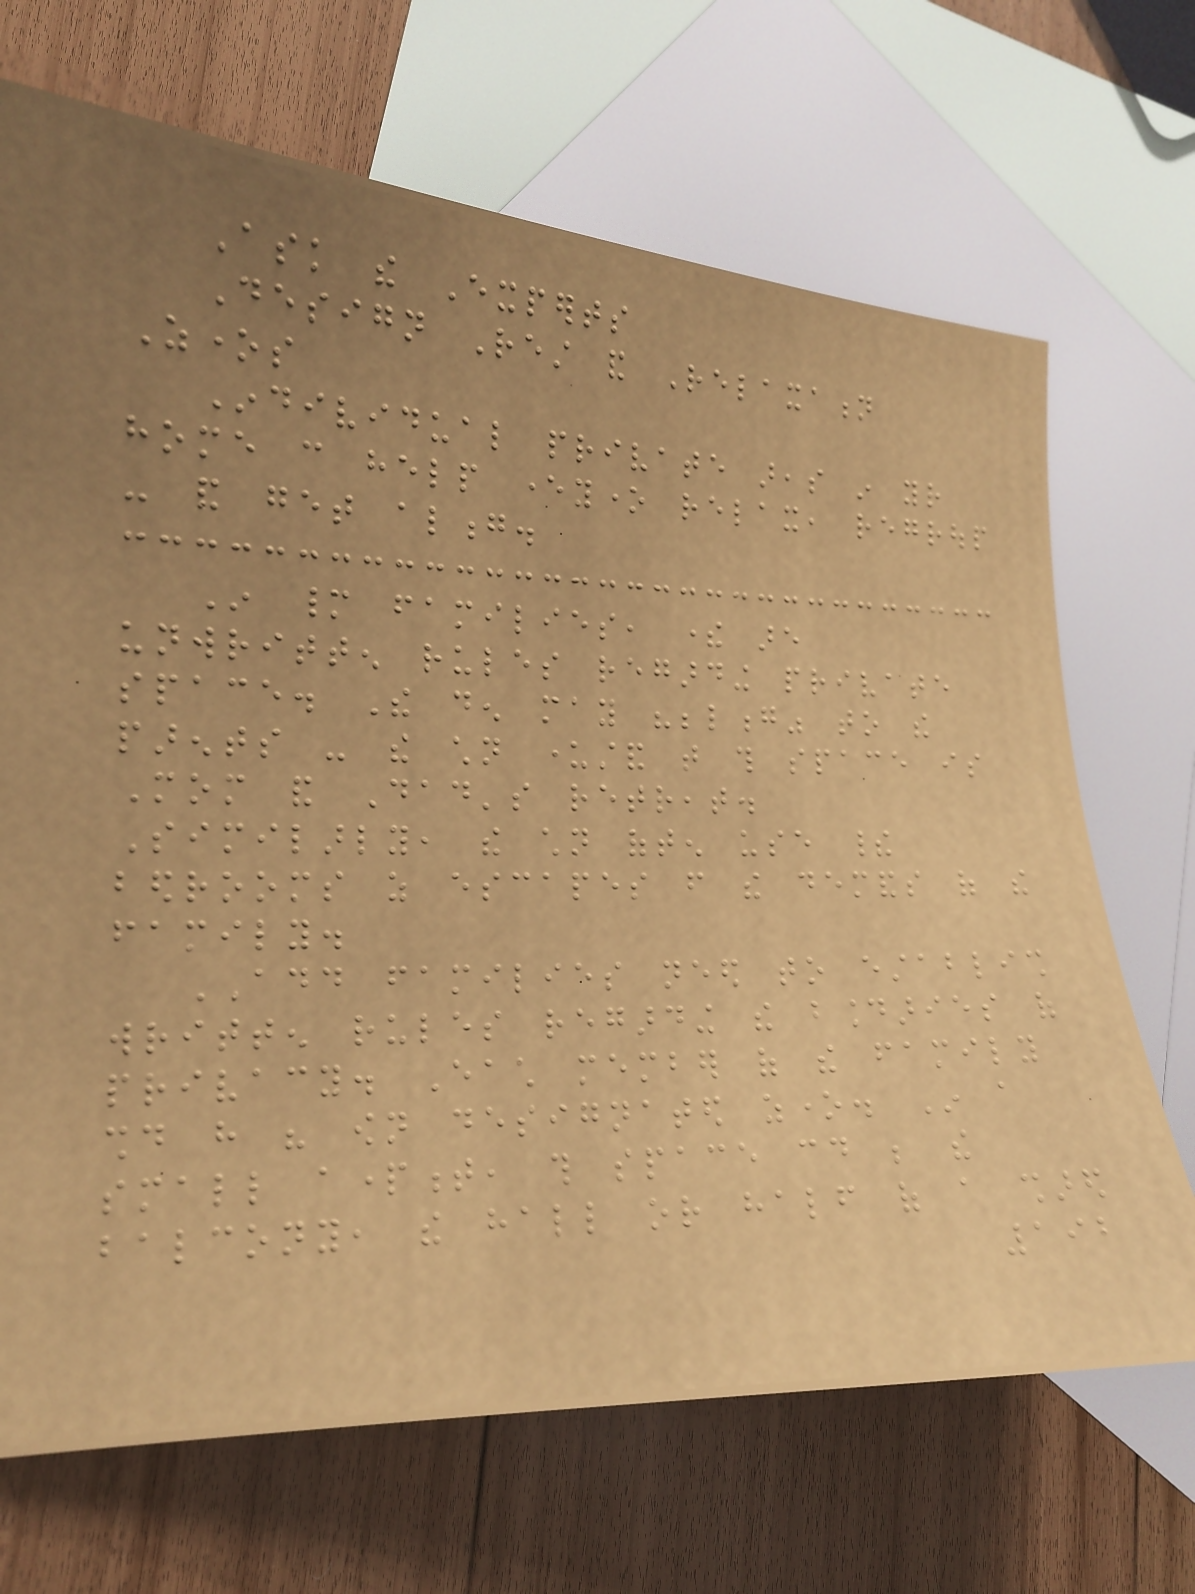Ask the Experts
Design Rest and Relaxation
Zones
Individual private areas in your
home can help everyone relax, regroup
- and get along.
In many families, there are
unwritten rules regarding private
space. The den may "belong" to the
parents - the children understand that this space is
Mom and Dad's retreat.
Similarly, the children often use their
bedrooms as escapes from the demands of the
family.
ADD families need to establish
written rules regarding the boundaries of
privacy. Each member of the family
should have his own designated zone. In a
small apartment, this space could be the
balcony, the hall or half of a shared
192
